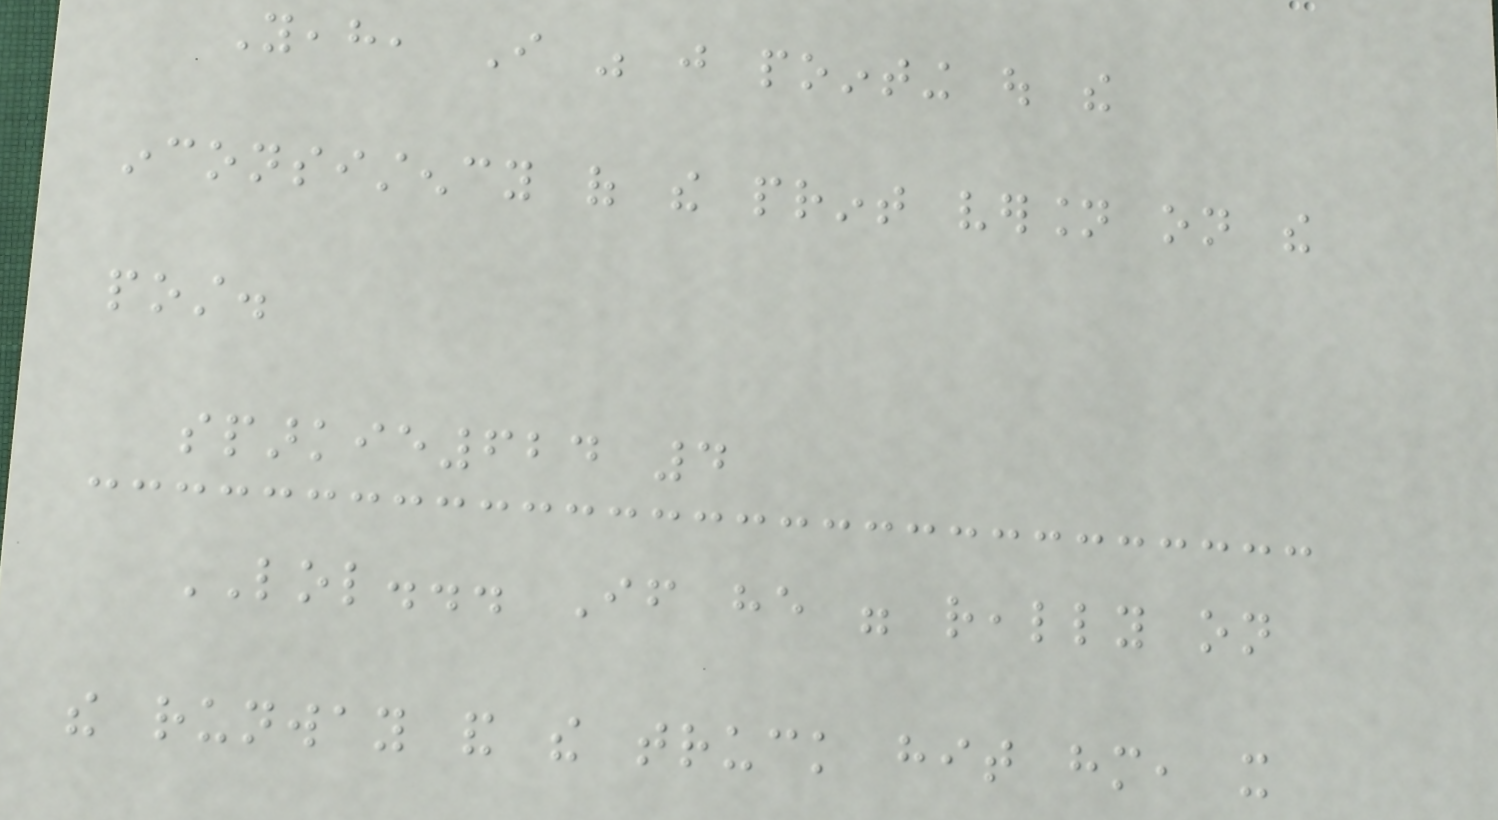Yeah, I was just pointing out the
inconsistency of the print version on the
post.
sparkie624 4
LOL... If he were really on
the runway and the truck hit him, it
